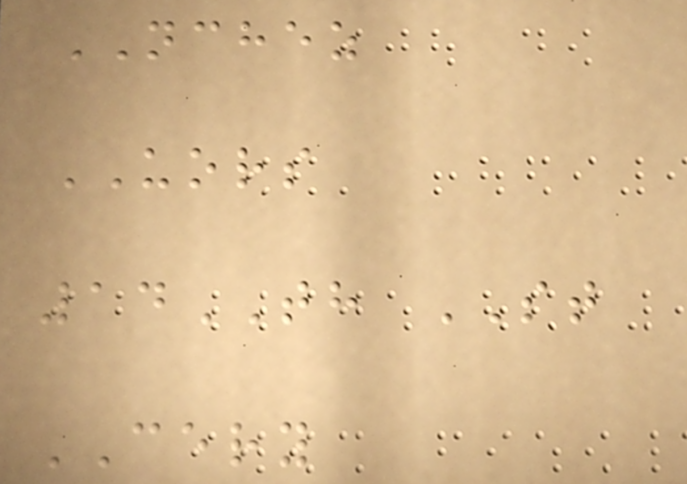NCHEZ
UORS
14TH ST
CERY
